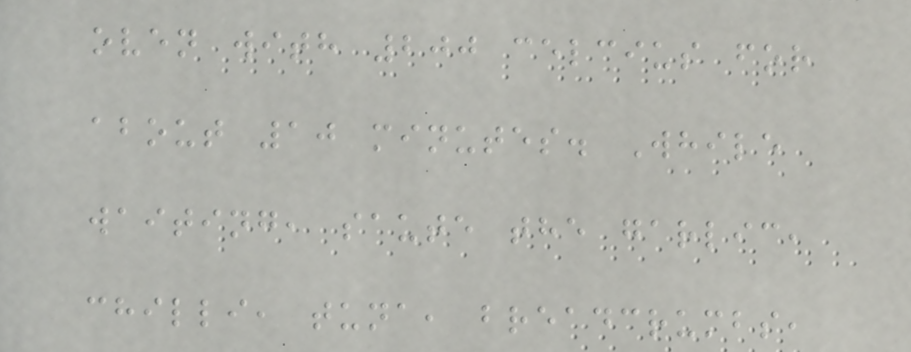oven with 200 celcius for
about 10 minutes. While
waiting, saute the garlic,
chilli, tuna, breadcrumbs,
